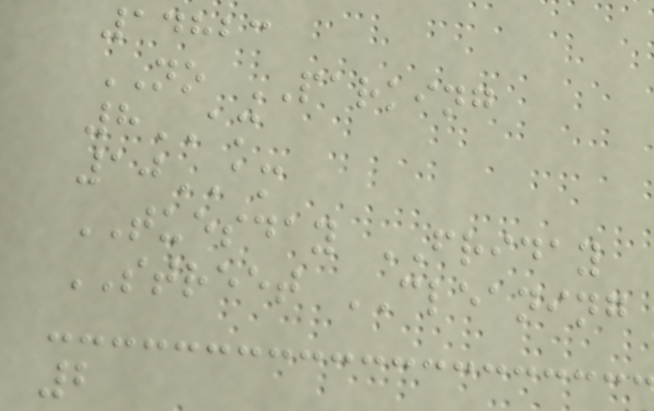14823
NO PARKING
8AM
10AM
TUESDAY FRIDAY
STREET CLEANING
2
